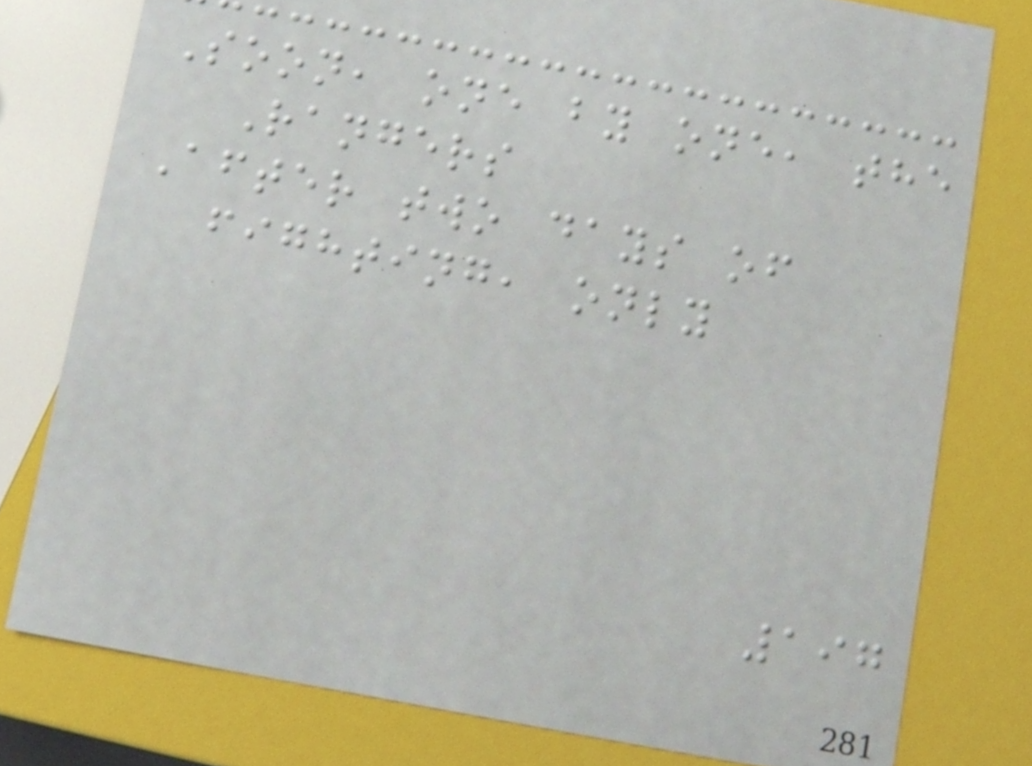Soon, one by one, the
Rangers
After two days of
fighting, only
197
